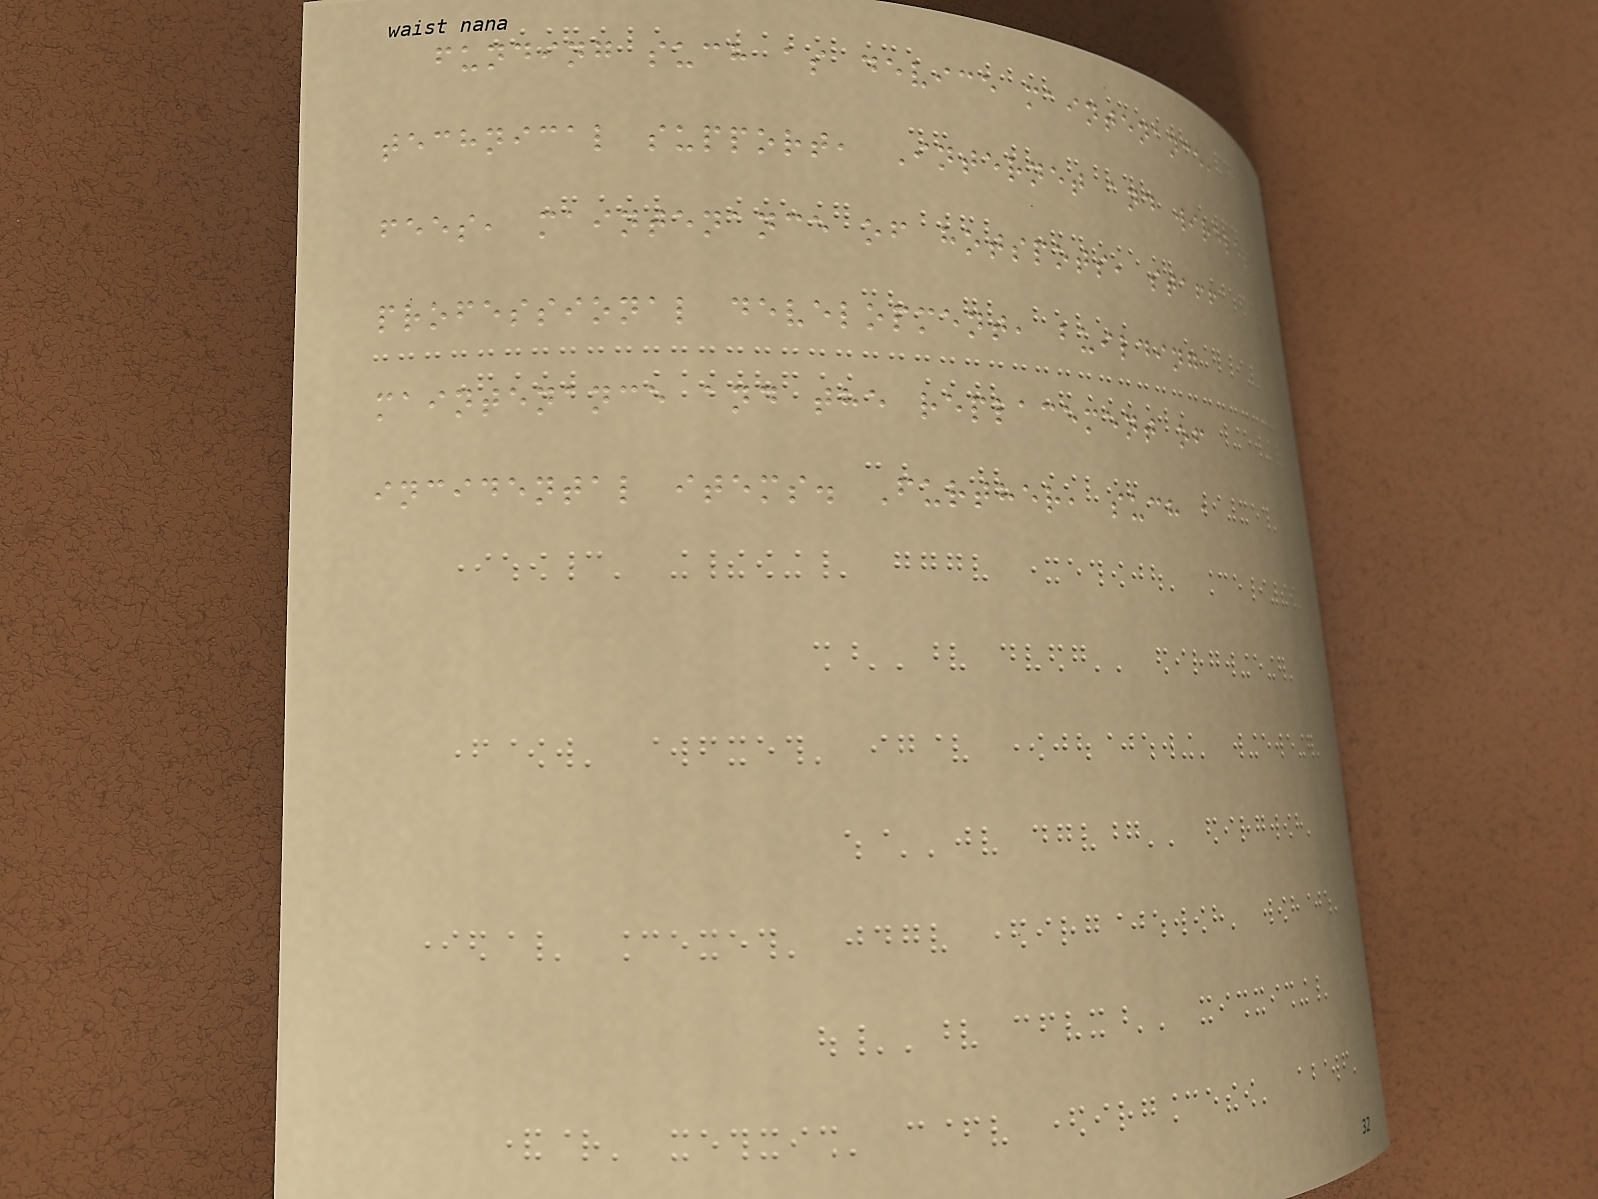funding such as device maintenance,
technical support, Internet and wireless
fees, maintenance of hotspots, staff
professional development, building
maintenance and the replacement of
incidental items. Further, such a
